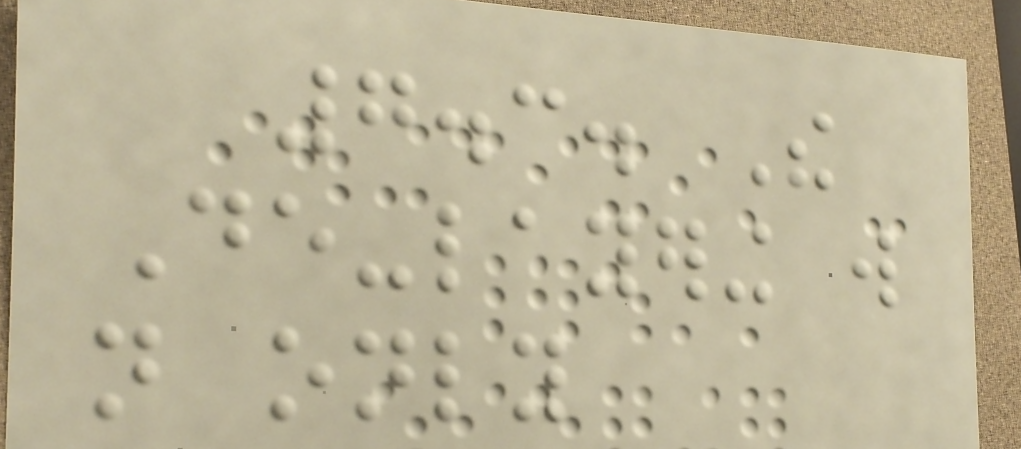7.3. The
De-layering will
not only
